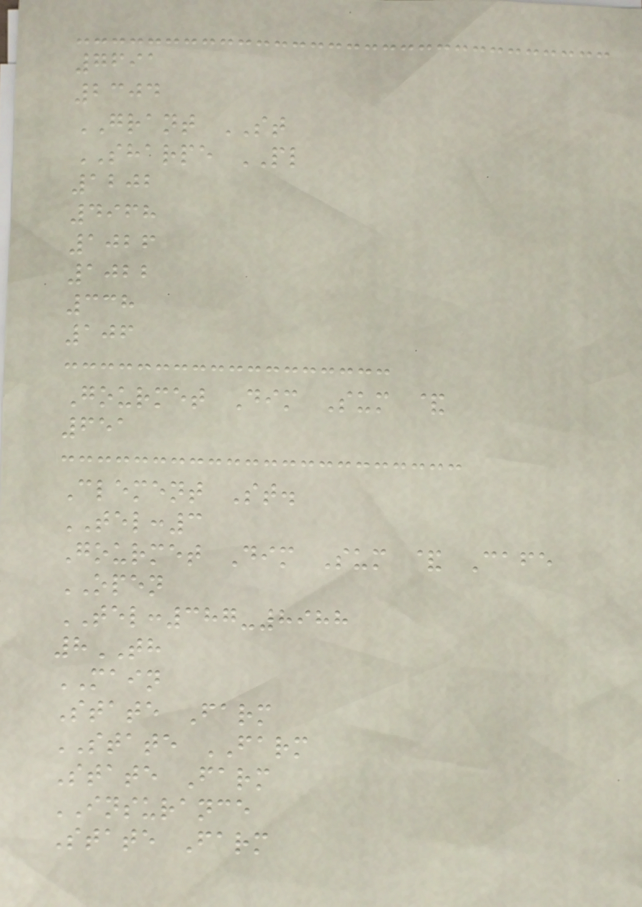7691
2304
GRANT ST
SHARPE PL
1202
4968
1026
1022
338
106
Gourmet Dim Sum &
651
Clement St.
TEL:3
Gourmet Dim Sum & Cafe
OPEN
TEL:387-8988
8TH
MAIN
State Farm
STATE FARM
State Farm
INSURANCE
State Farm
